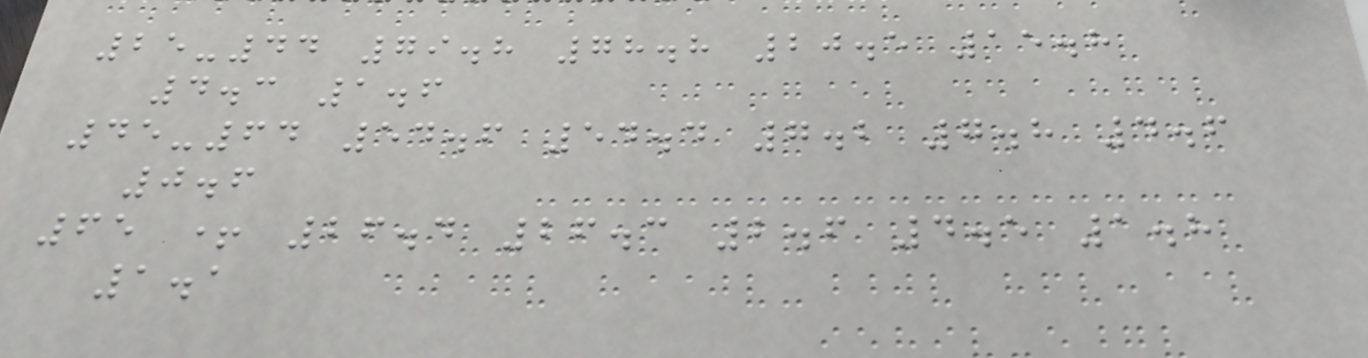25-44 79.8 78.8 20.5 15.8
4.3 1.6
45-64 54.6 54.4 7.2 7.8 4.6
0.6
65 + 26.4 26.3 2.6 4.5 1.8
1.1
